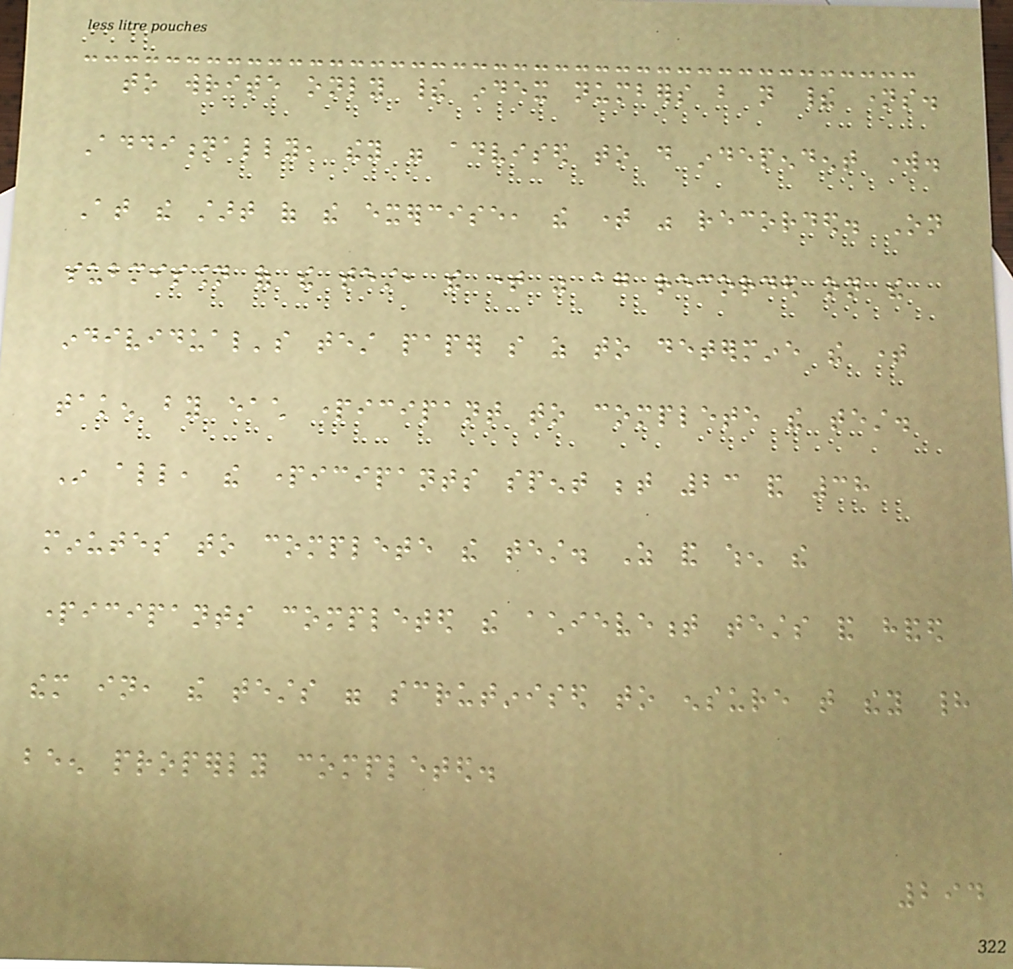to write only their index numbers but not their names.
Additionally, they were advised to do independent work.
At the start of the exercise, the time was recorded. On
submission of the test, the time was again recorded on the
individual's test paper so as to determine the time
taken by each participant to complete the test.
In all, the participants spent between 23 and 38
minutes to complete the test. As and when the
participants completed the achievement tests and handed
them in, the tests were scrutinised to ensure that they had
been properly completed.
294
